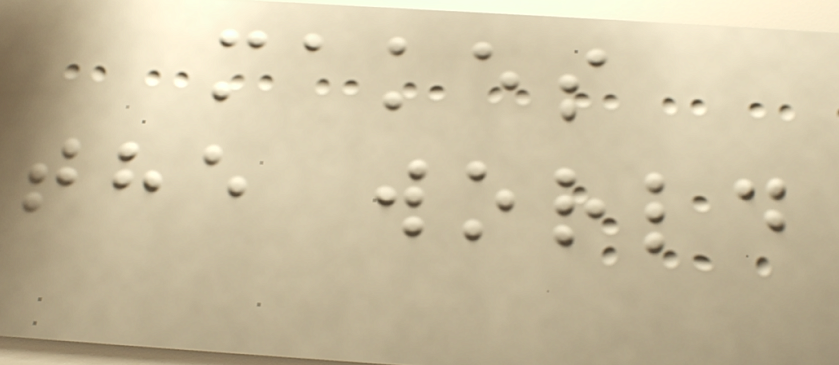makes
the world
